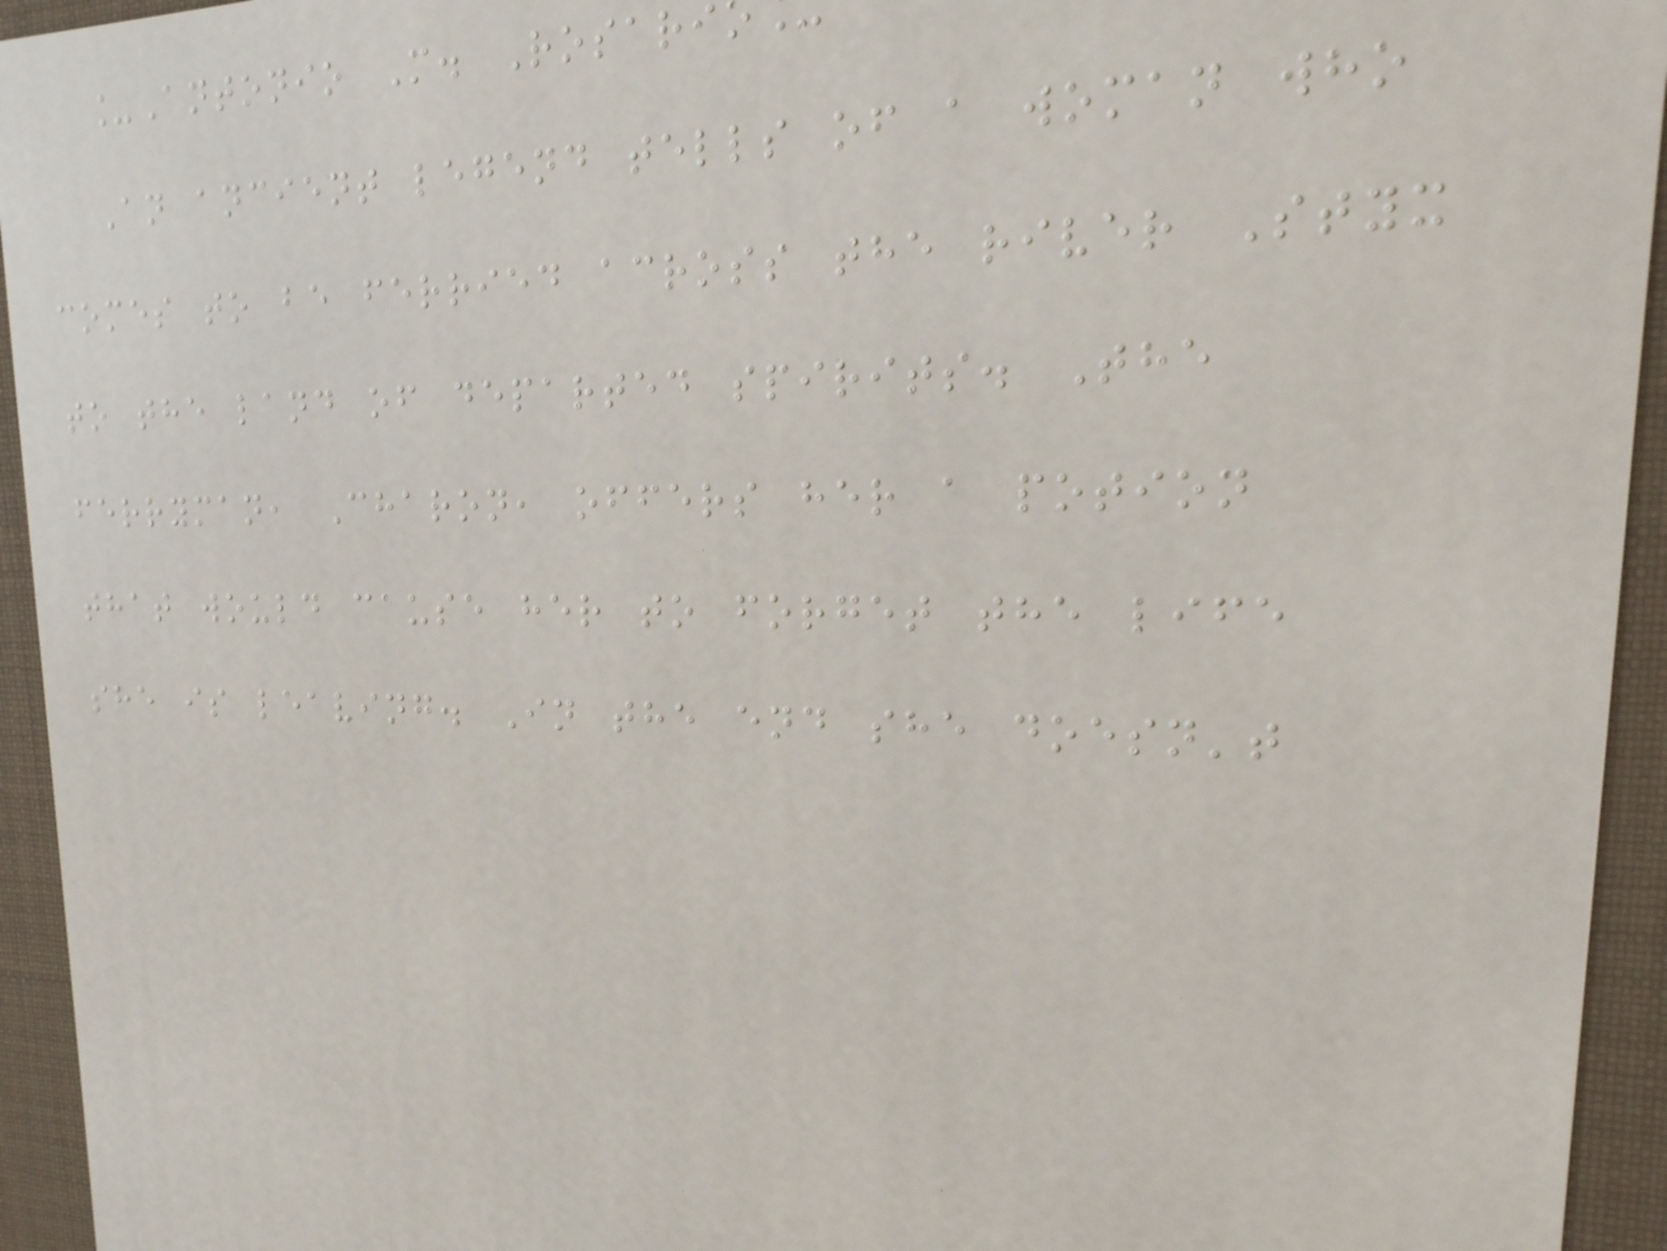_Antonio M. Rosari
An ancient legend tells of a woman who
comes to be ferried across the river Styx
to the land of departed spirits. The
ferryman, Charon, offers her a potion
that would cause her to forget the life
she is leaving. In the end she doesn't
